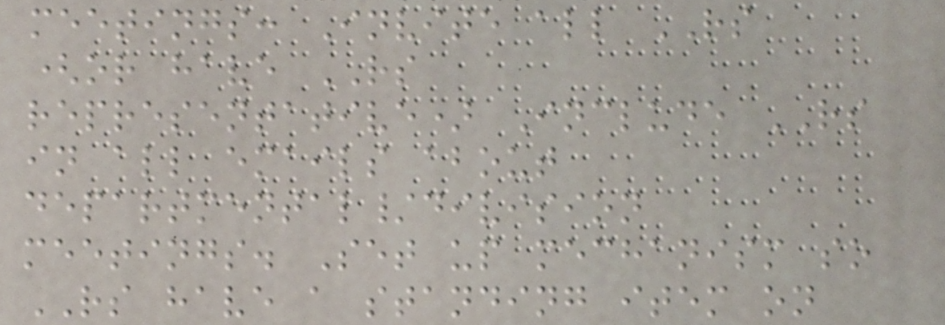meetings: Invite all RS
(or have RS
representative) Include RS
in all emails about
departmental/division
meetings. Set up mechanism so
RS have a standing item on
